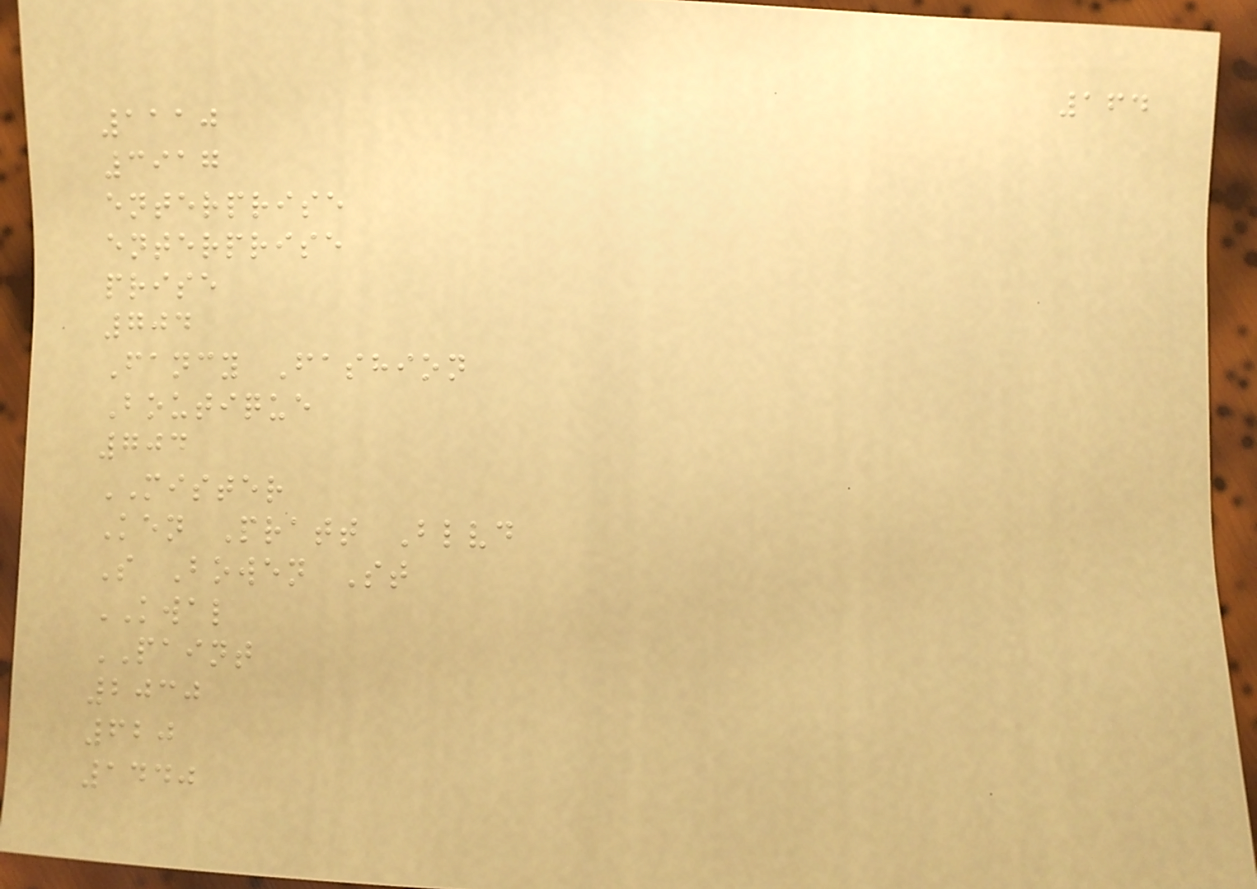164
1110
3917
enterprise
enterprise
prise
704
Fancy Fashion
Boutique
704
MISTER
Ken Pratt Blvd
S Bowen St
KWAL
PAINT
2030
620
1440
